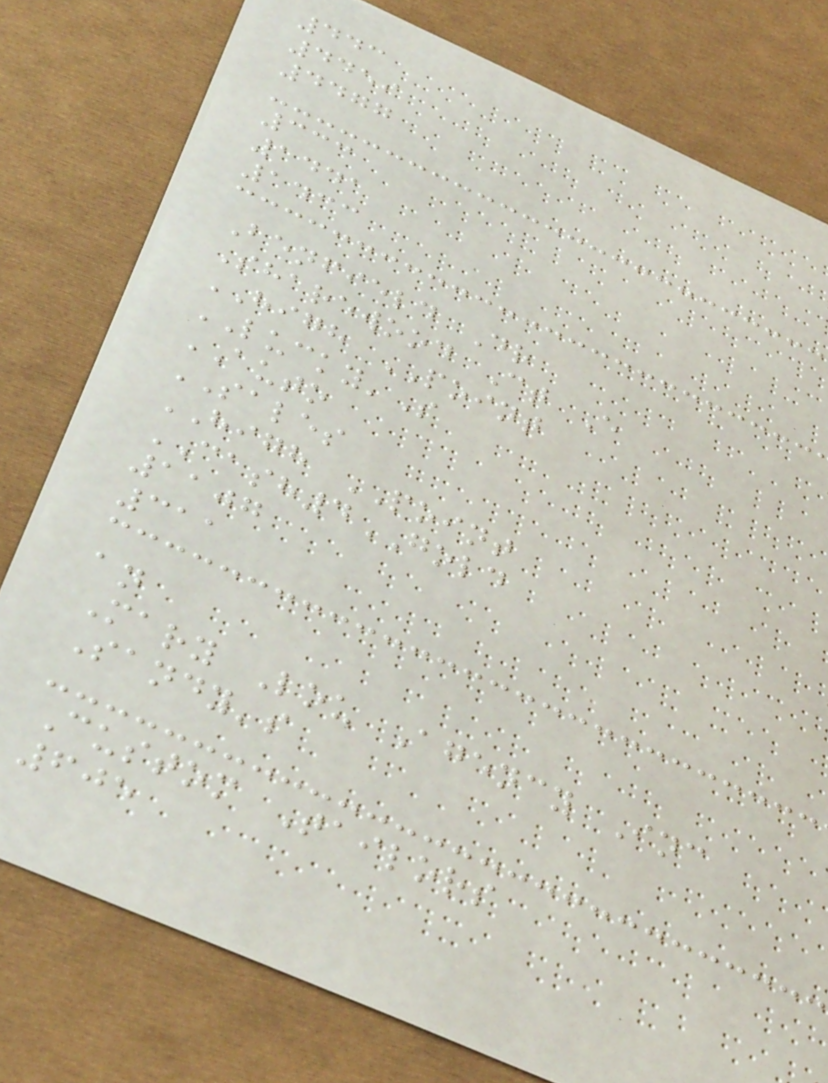443
4459
4477
333
1441
1433
Benfield Dr
Sharewood Ct E
HIGH POINT
LUCKY'S
AUTO
SALES
HIGH POINT
CASH4GOLD
1107
311
an
Mary Lou Agency Inc
Sandy's
Custom Tailors
605
